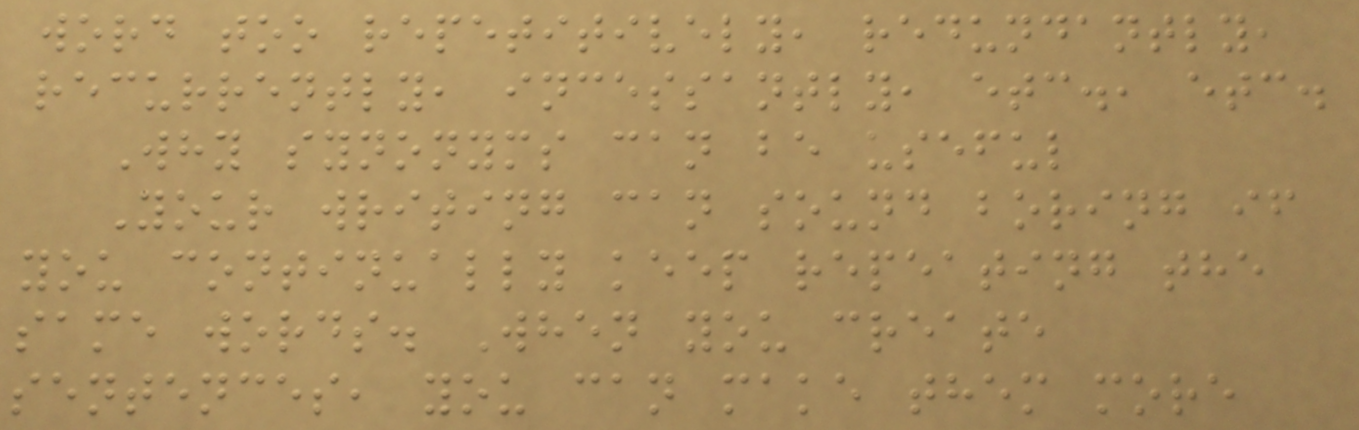word too repetitively, redundantly,
recurrently, incessantly, etc., etc.
Why synonyms can be useful
Your writing can sound boring if
you continually keep repeating the
same words. When you create
sentences, you can make them more
